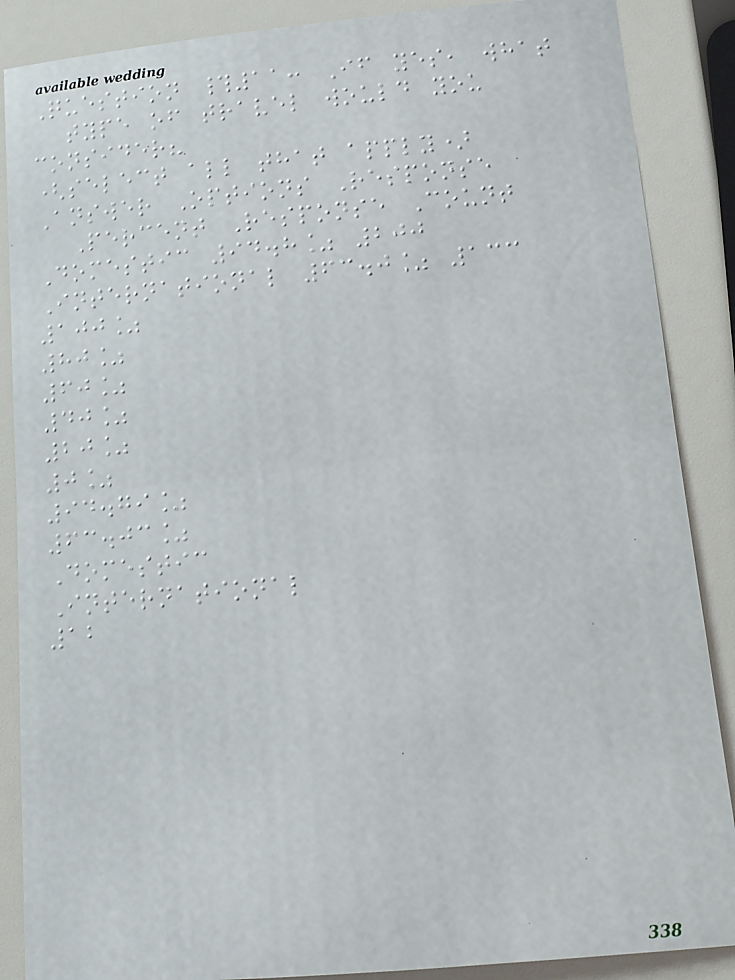Question #11: If yes, what
type of travel would you
consider?
(select all that apply)
Answer Options Response
Percent Response Count
Domestic 94.8% 200
International 63.0% 133
100%
80%
60%
40%
20%
0%
94.79%
63.03%
Domestic
International
12
